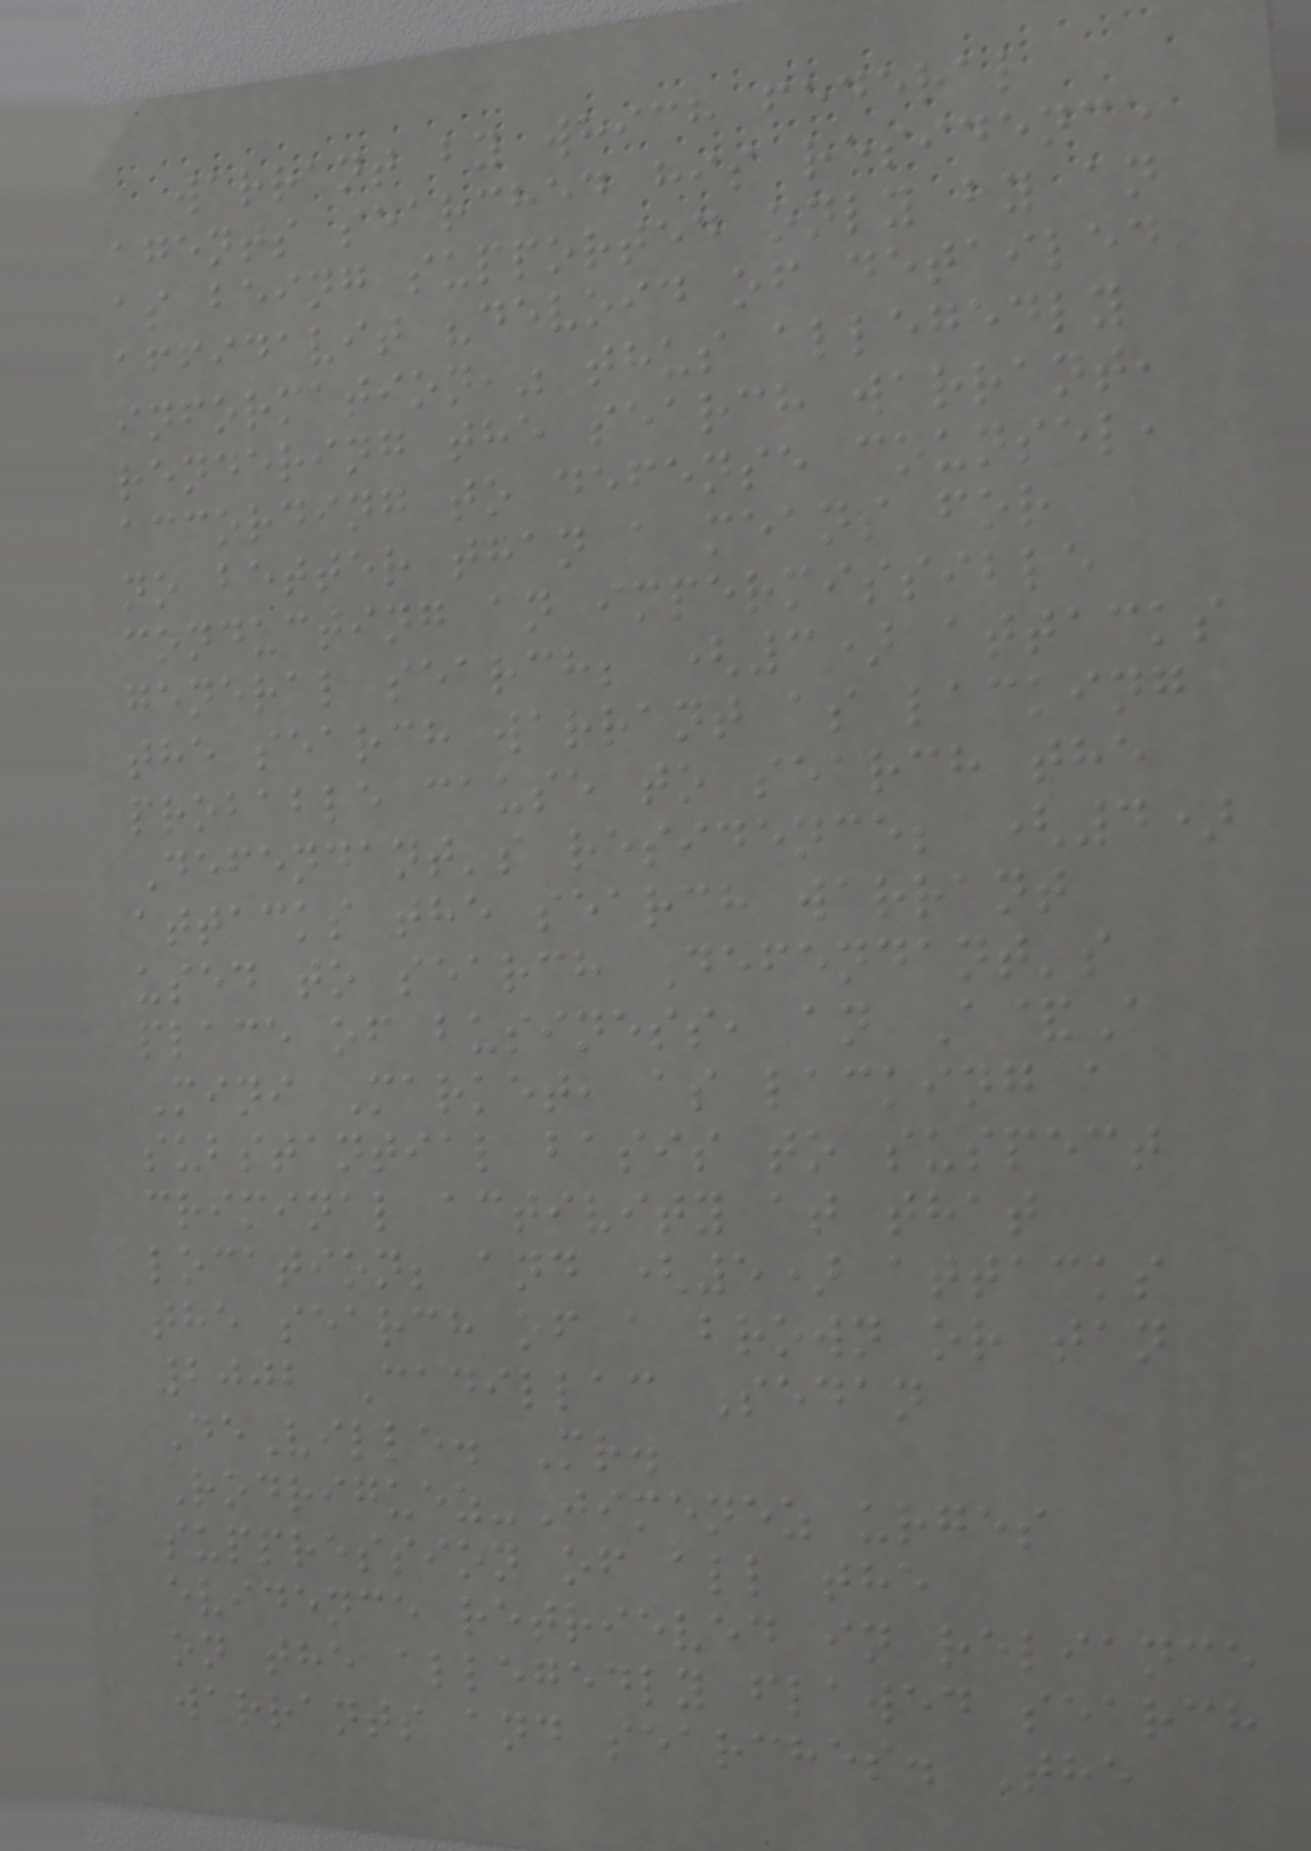warrant by which federal
agents searched his residence
as being supported only by an
affidavit "devoid of detailed
information," thus allegedly
rendering the search warrant,
according to defense counsel,
no better than a means for
conducting an impermissible
general search; (3) attacks
the search warrant as lacking
probable cause to search the
Defendant's residence; (4)
attacks the search warrant
used to search Defendant's
place of business, an A&A
Mini Market, as lacking a
substantial basis to suspect
criminal activity at that
location; and (5) attacks
the search of a brown or tan
2002 Cadillac Sedan
DeVille. Mr.
Rodriguez-Jimenez urges
suppression of all the
evidence retrieved in reliance
on the allegedly flawed search
warrants and searches. The
